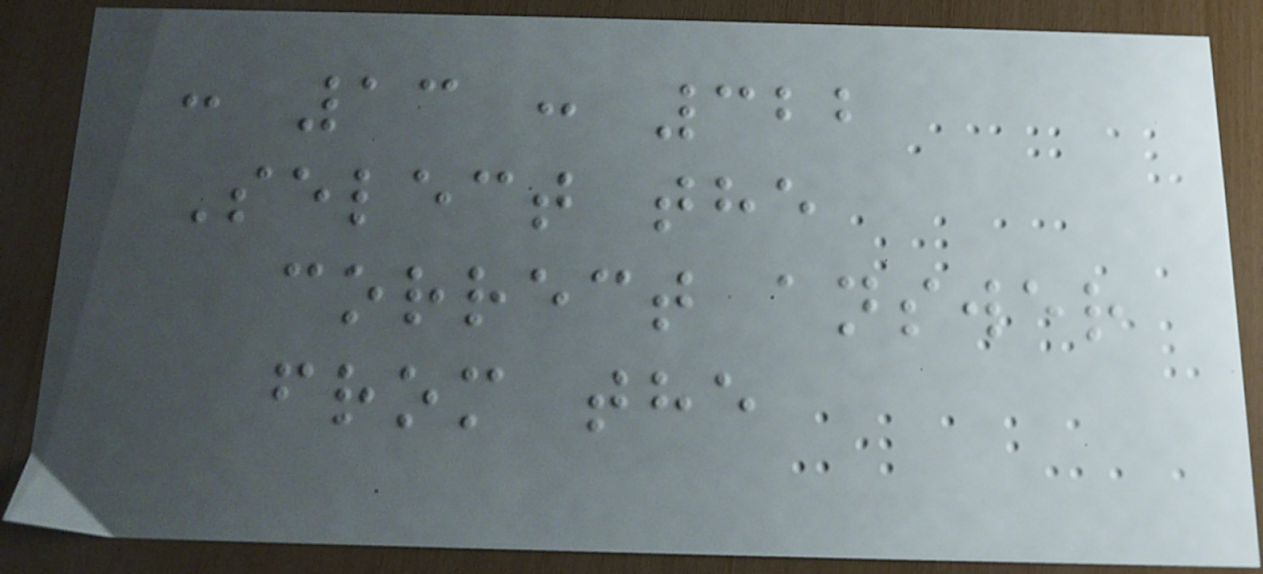: 13 : 322
Select the
correct answer
from the
